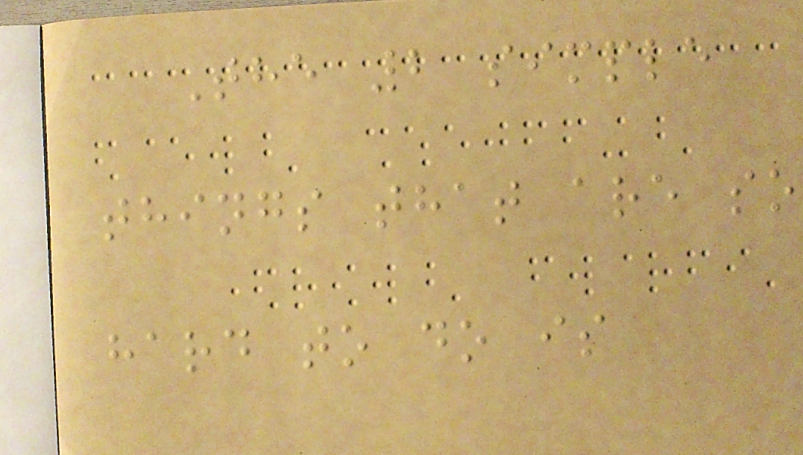The 2 simple
things that are so
hard to do is
